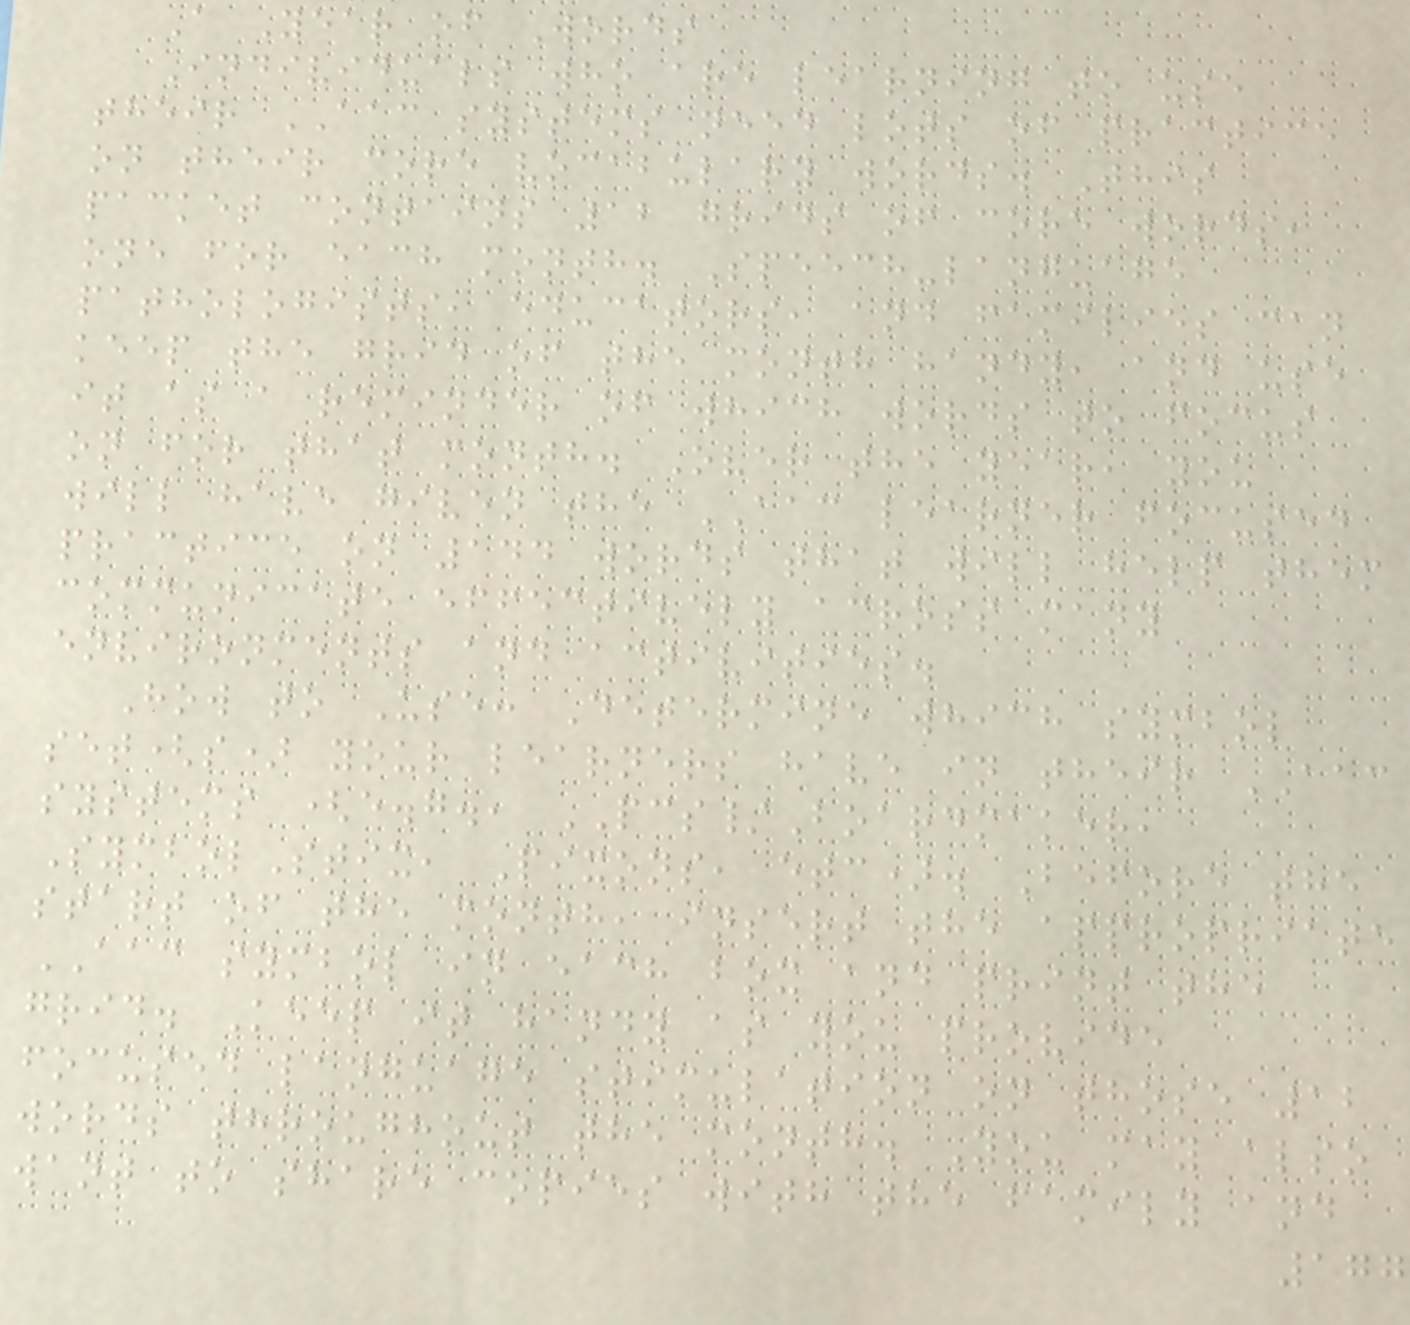A Year of Words
Individuals who are learning to use
their AAC systems need lots of practice
on their core vocabulary words. This
packet contains 12 grids of core words,
one for each month. Speech-language
pathologists, educators, and families can
keep the grid of the month handy, and use
it as a reminder of which words to focus
on for that month. Over the year, you
will have given the AAC learner focused
practice on 144 words that will help them
communicate effectively across many
environments and activities.
How to Use: Determine which symbol
set(s) your learners have in their AAC
systems (e.g., PCS/Boardmaker,
SymbolStix, Pixons, etc). Before the
start of the month, insert the appropriate
AAC symbol in each box and print the
grid. Keep it handy as you provide
focused language stimulation on those 12
words throughout the month. You may also
want to share copies with the family and
177
